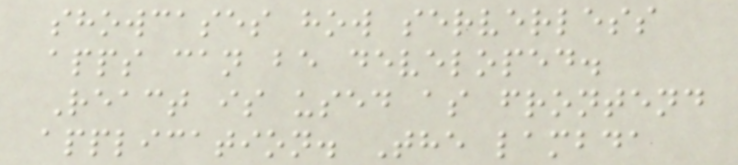showcases how serverless
apps can be developed.
React is used as frontend
application. The lambda
